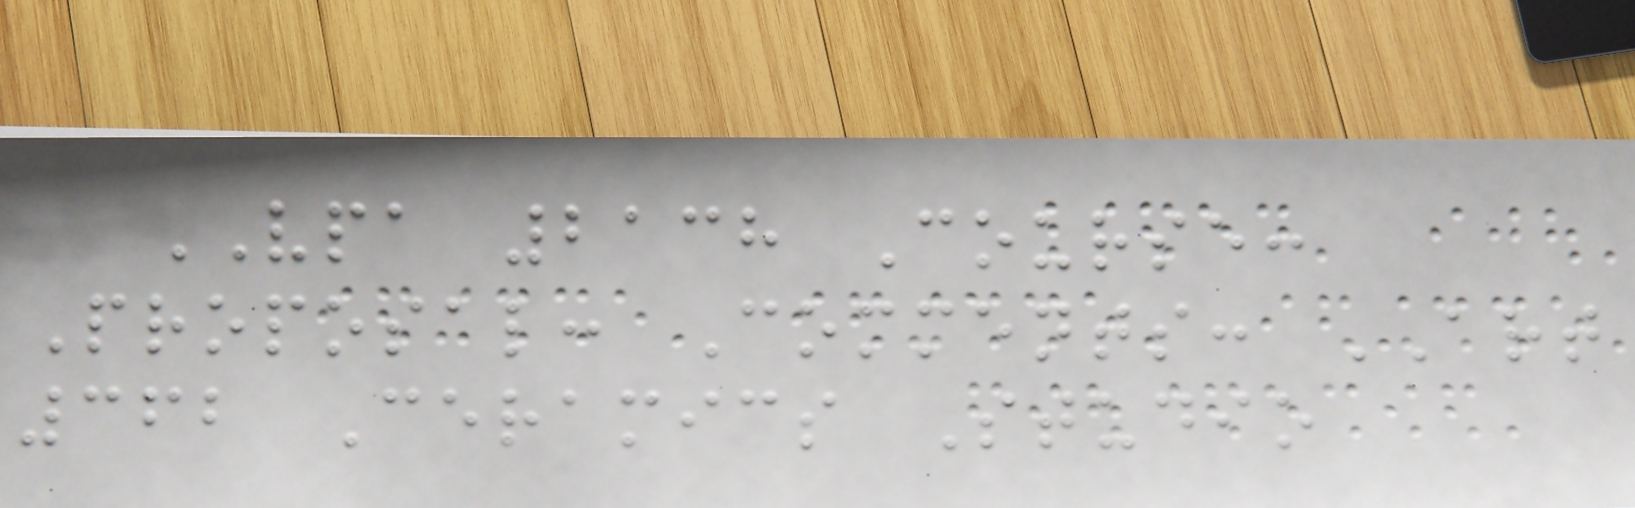VPA 2138 Course:
Proposal: Comments: ART
362 Ceramics Studio
